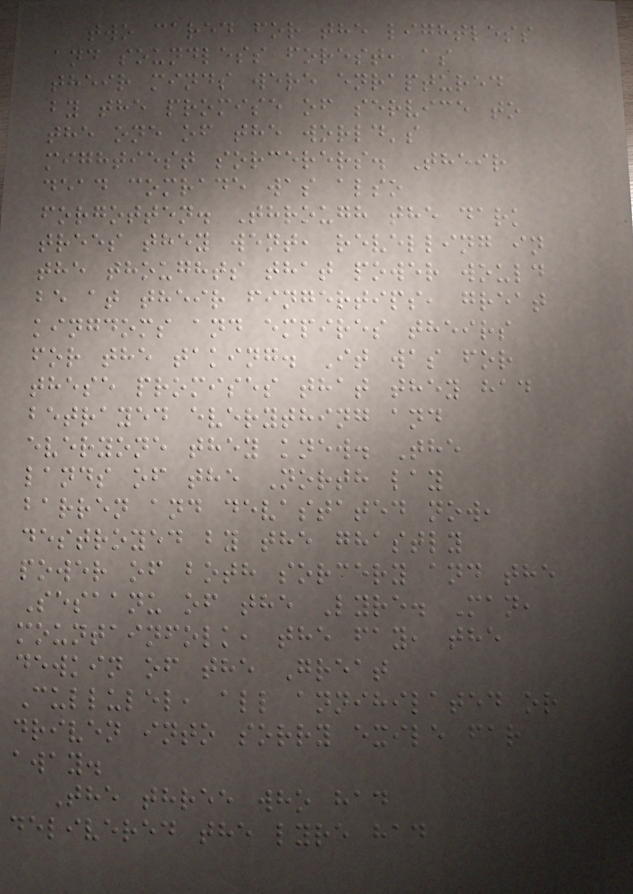two cared for the lightless
and soundless forest, as
their minds were enraptured
by the promise of service to
the one of the world's
mightiest sorcerers. Their
dead comrade was also
forgotten. Through the dark
trees they went, revelling in
the thoughts that power would
be at their fingertips, great
kingdoms and empires theirs
for the taking. It was for
these promises that they had
betrayed everything and
everyone they knew. The
lands of the North lay
barren and devastated now,
destroyed by the ghastly
power of both sorcery and the
Sesaanu of the Lyre. Man,
mountainfolk, the fay, the
dewkin of the Great
Cullulel, all annihilated or
driven into sorry exile far
away.
The three who had
delivered the lyre had
